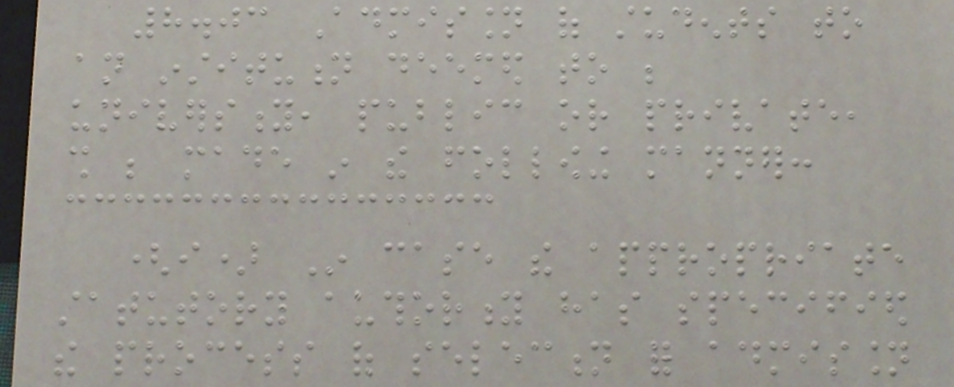8.03 Admission of students to
an institution deemed to be
university, public or private,
shall be made in the following manner:
(i) In case the appropriate
statutory authority has specified
the process of selection for admission
